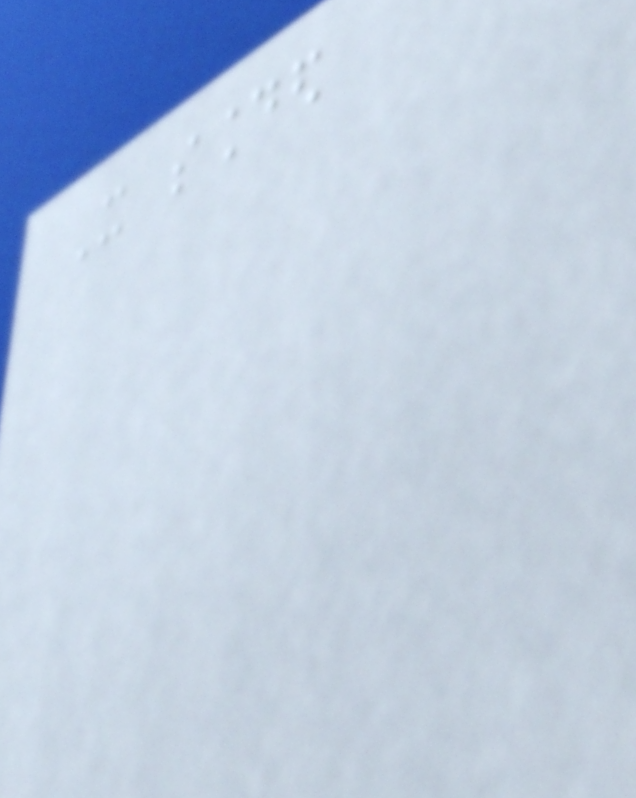It sounded
